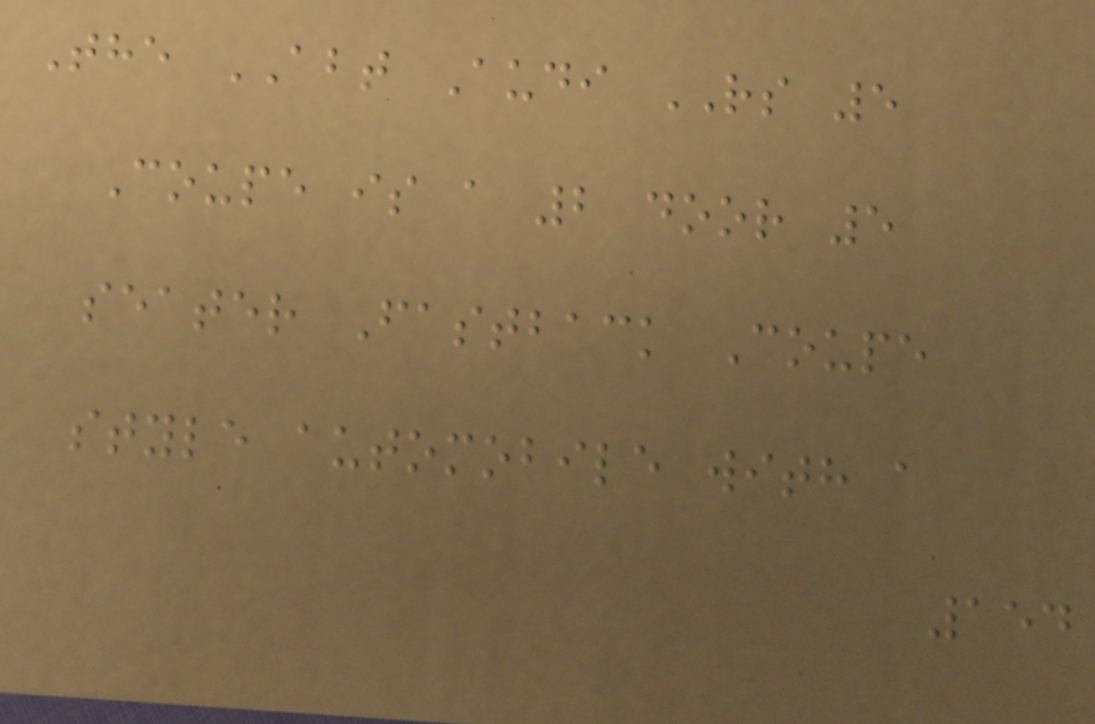The ABT Audi RS 5
Coupe is a 2 door 5
seater Fastback Coupe
style automobile with a
154
